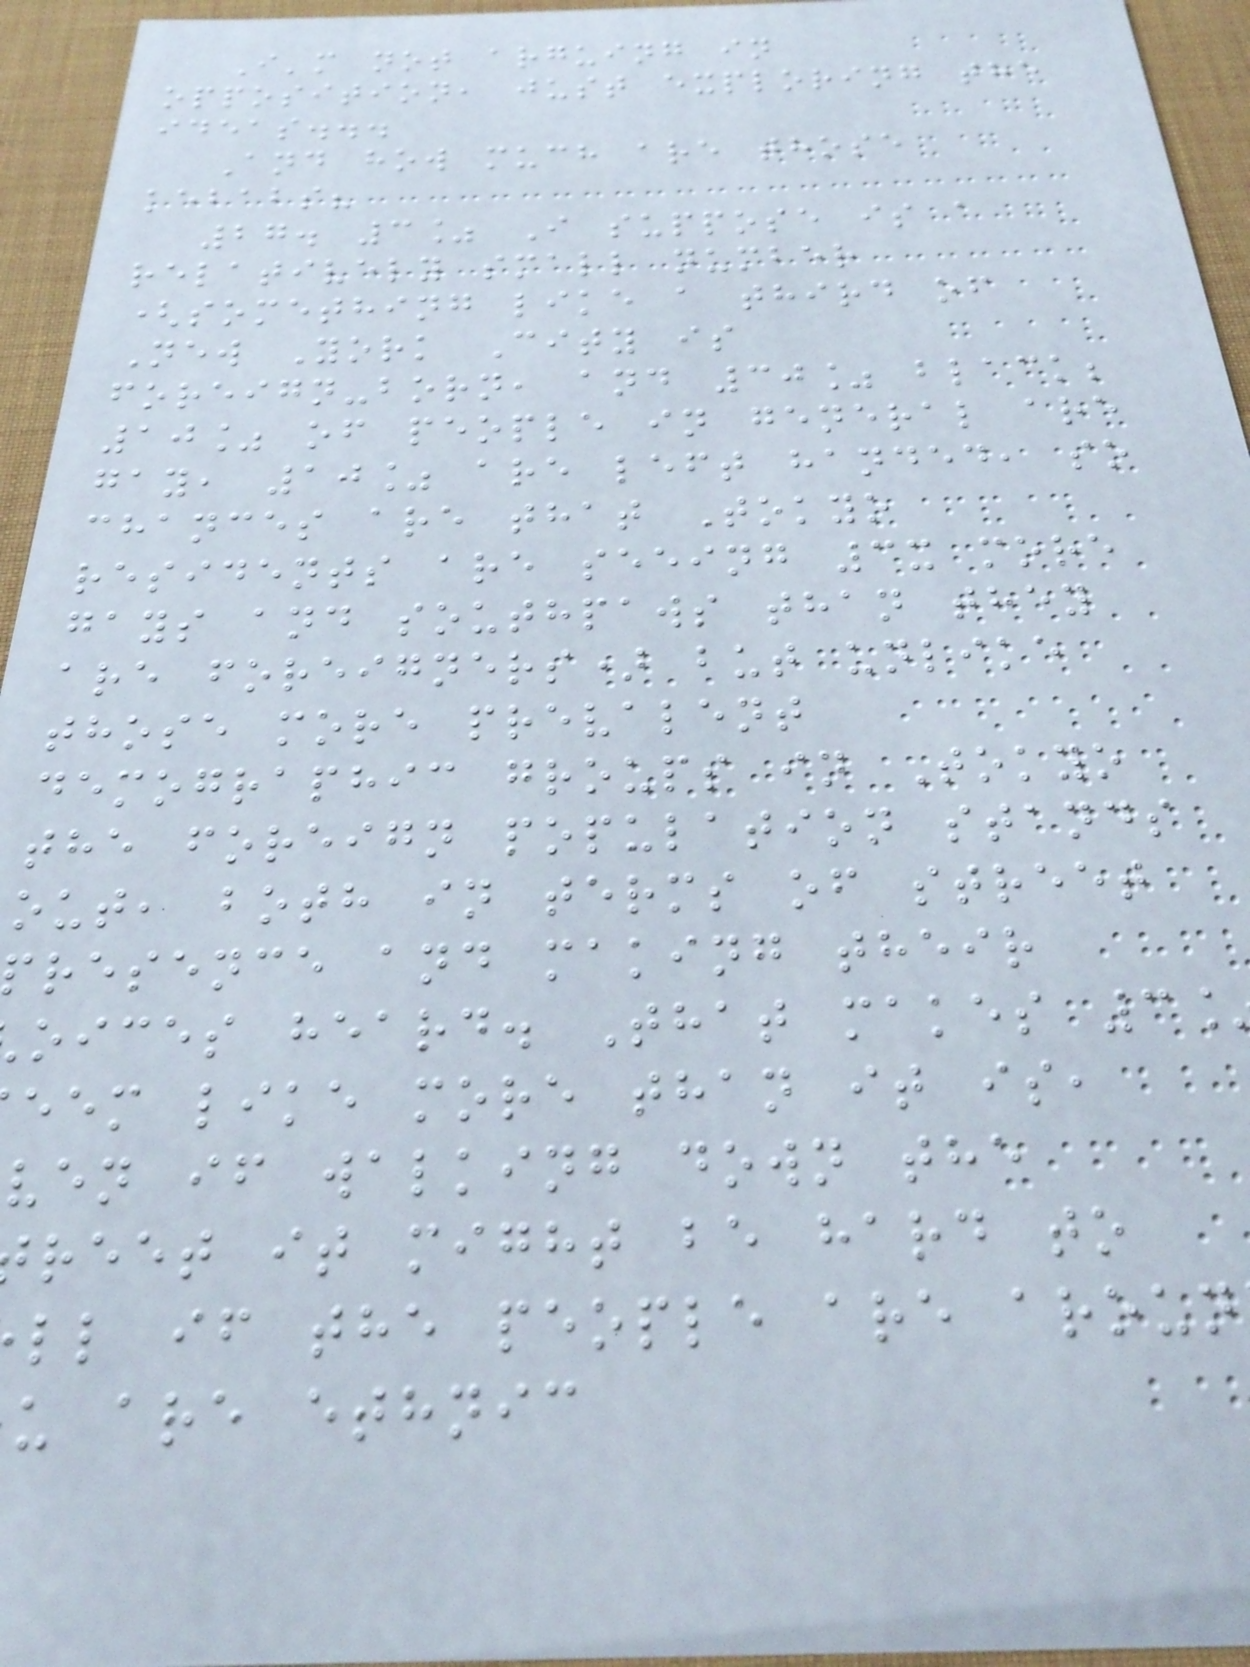I'm not arguing in
opposition, just exploring the
ideas...
And how much are those
kebabs?
27. 3% I suppose is a
relatively small number
(something like a third of
New York City is
foreign-born, and 30% black;
10% of people in general are
gay, 10% are left handed, so
chances are that Tokyo
residents are seeing 3x more
gays and southpaws than they
are foreigners) but unlike
those more prevalent
demographic groups in Tokyo
the foreign population stands
out, both in terms of street
resence and making their
oices heard. That makes 3
eem like more than it is,
ven if walking down the
reet it might be hard to
ll if the people are aroun
u are ethnic
